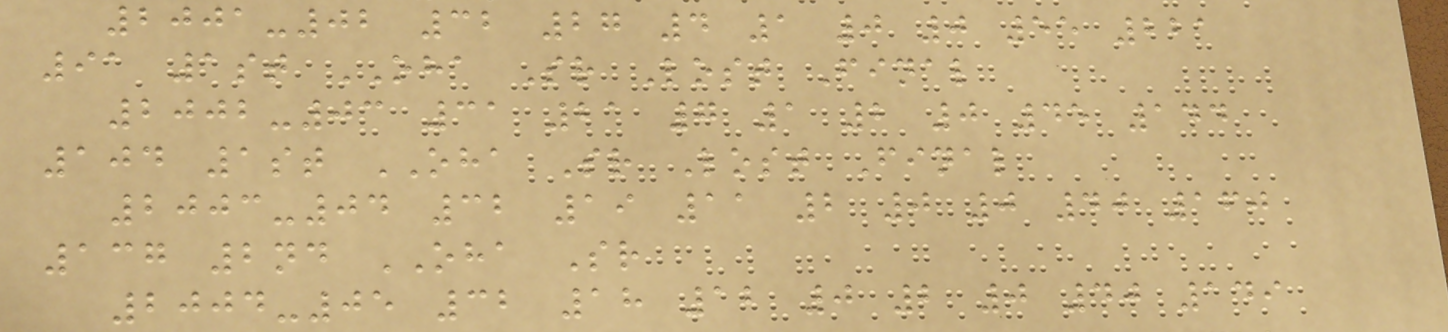2001-02 32 27 4 1 0 0 55 221
91 1st OHA Sr Lost Final
2002-03 31 21 7 1 2 0 45 144
104 1st OHA Sr Lost Final
2003-04 32 19 11 2 0 0 40 160
137 2nd OHA Sr
2004-05 32 18 12 0 2 0 40 149
